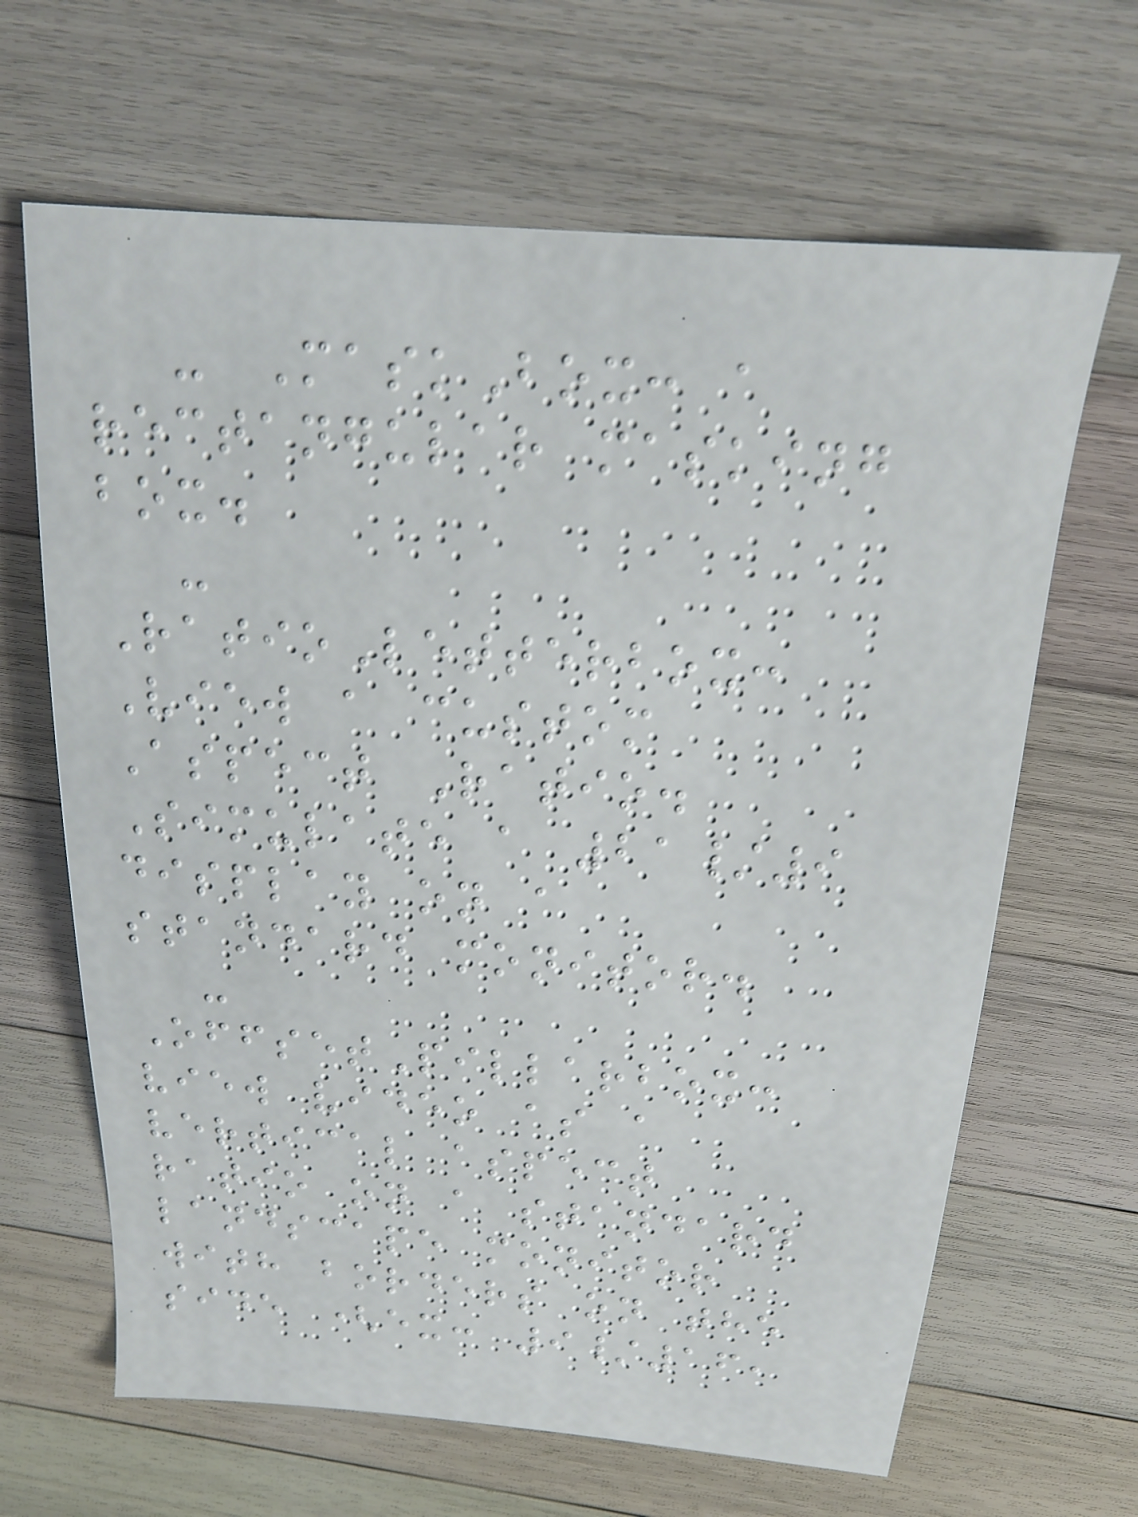- MaskBox: a
rectangular masking
box.
-
RatioLetterbox:
View a custom
Aspect Ratio.
Simulate a 21/9
display on a
standard monitor.
-
OffsetPillarbox:
view video as a
vertical aspect
ratio on a standard
landscape monitor
with borders on the
side (ex: 9/16,
